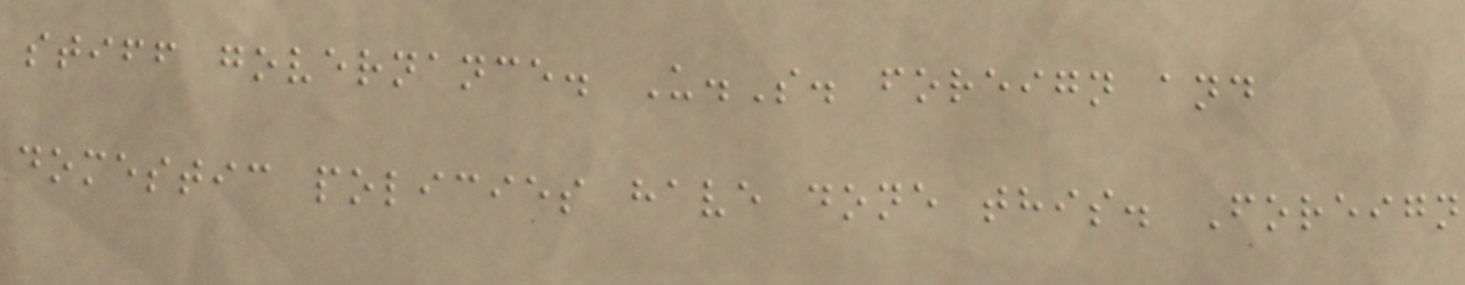stiff governance. U.S. foreign and
domestic policies have done this. Foreign
